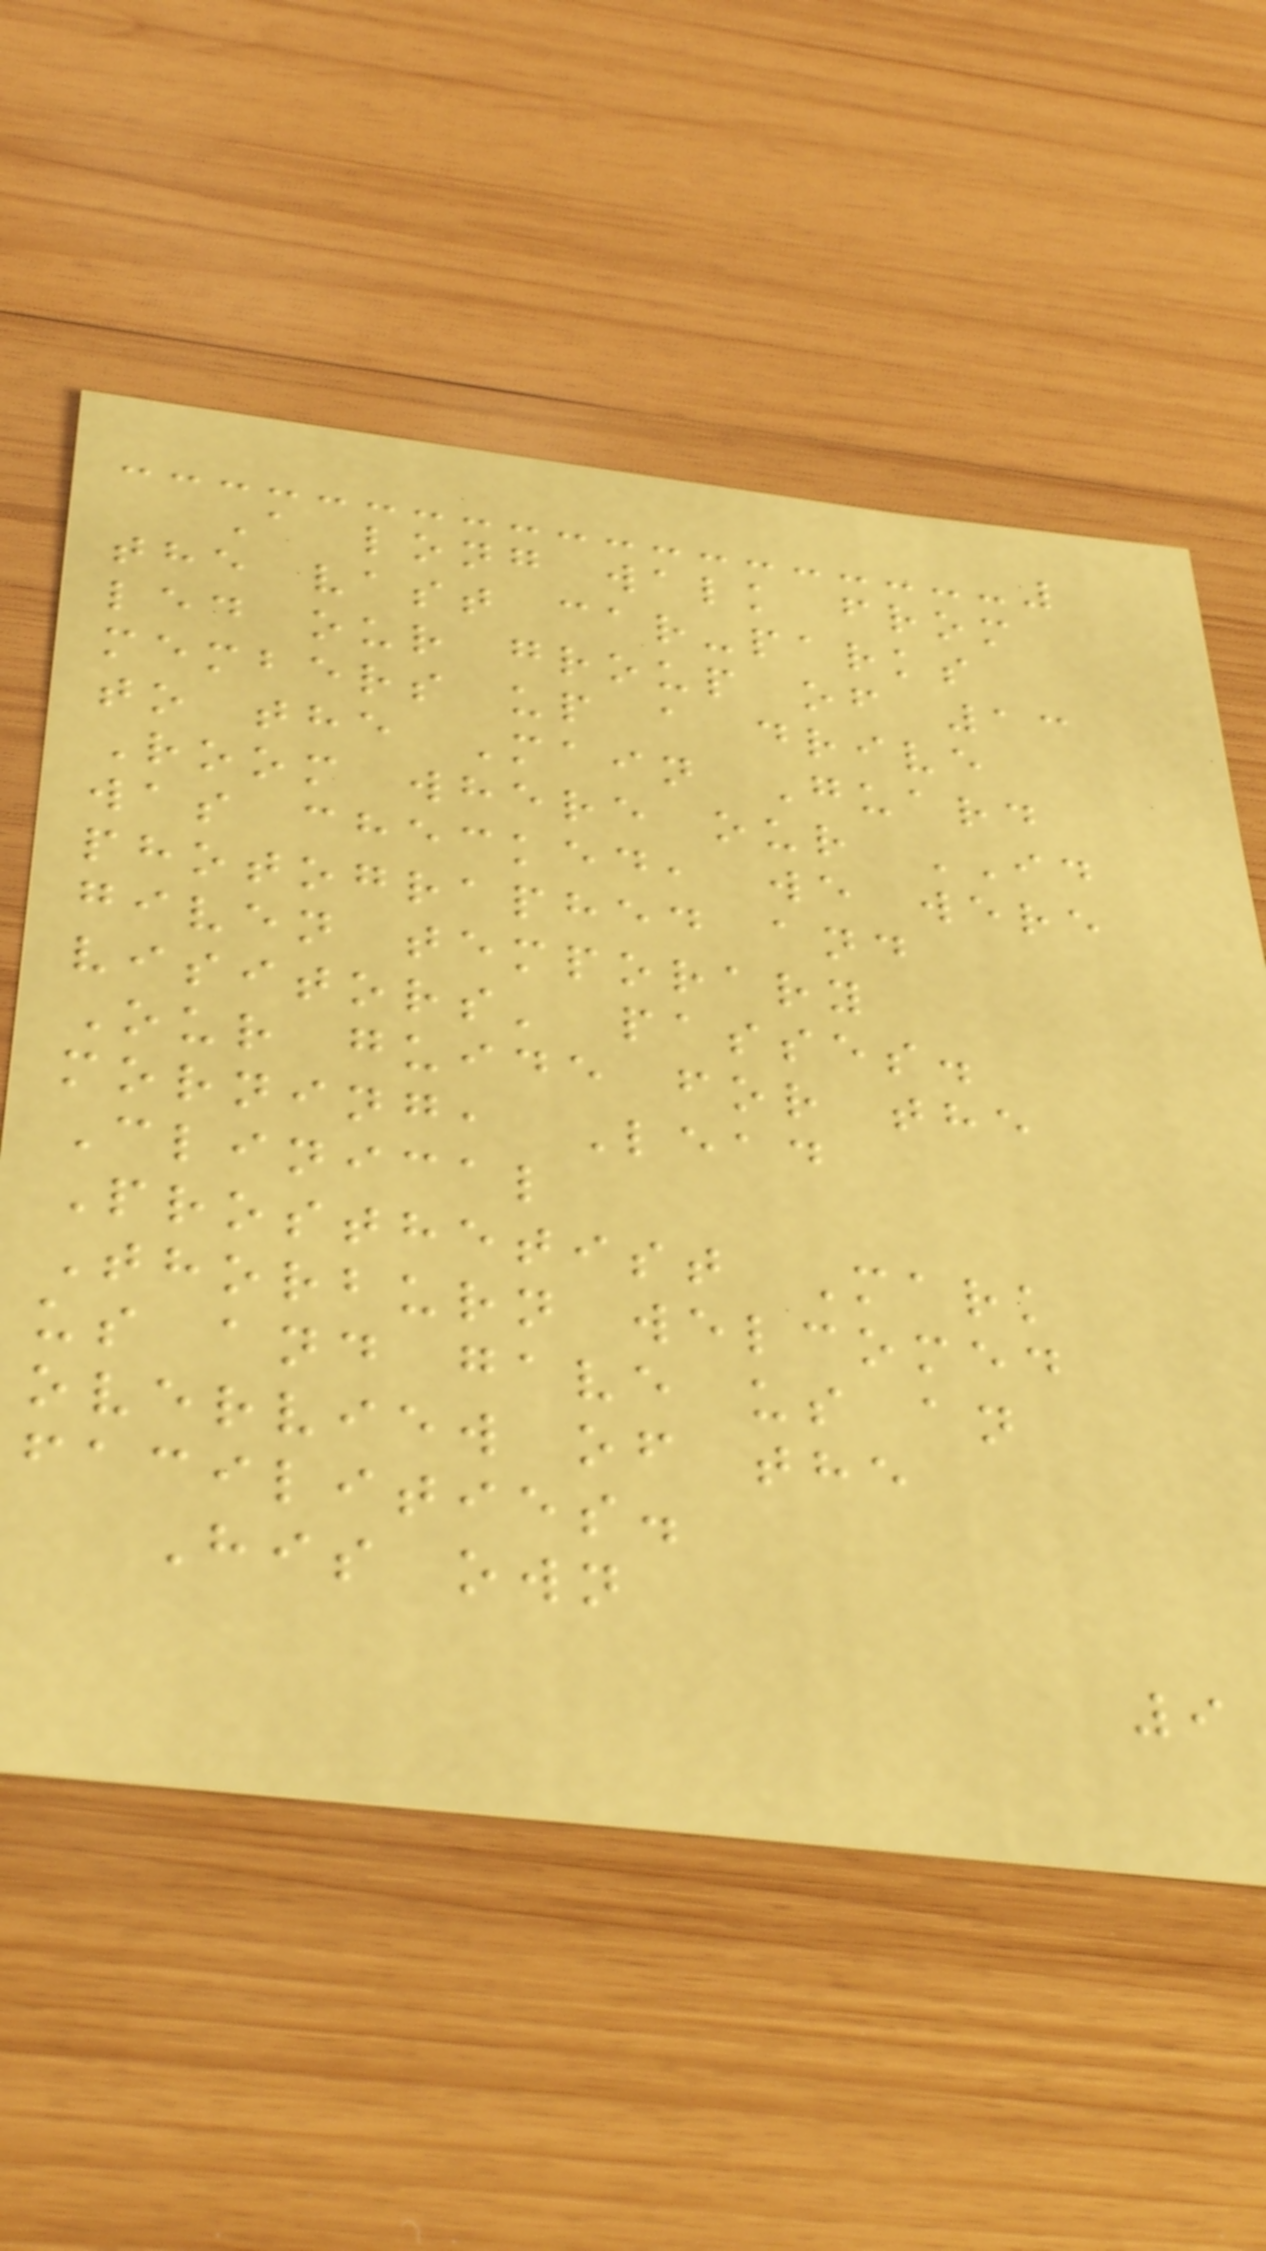A long walk from
the vast car-parks
led our group of 13
members up a drive
to the Main Guard
Room where our ID
was checked, we were
photographed and
given temporary
visitors' passes.
Our guide for the
morning, Lead
Clinical
Prosthetist Mark
Thorburn welcomed
us and gave us an
overview of the
facilities.
His own
9
